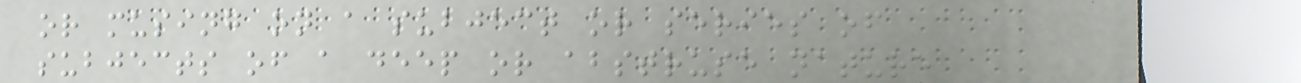or musing on a subject or series of
subjects of a deep or abstruse nature
